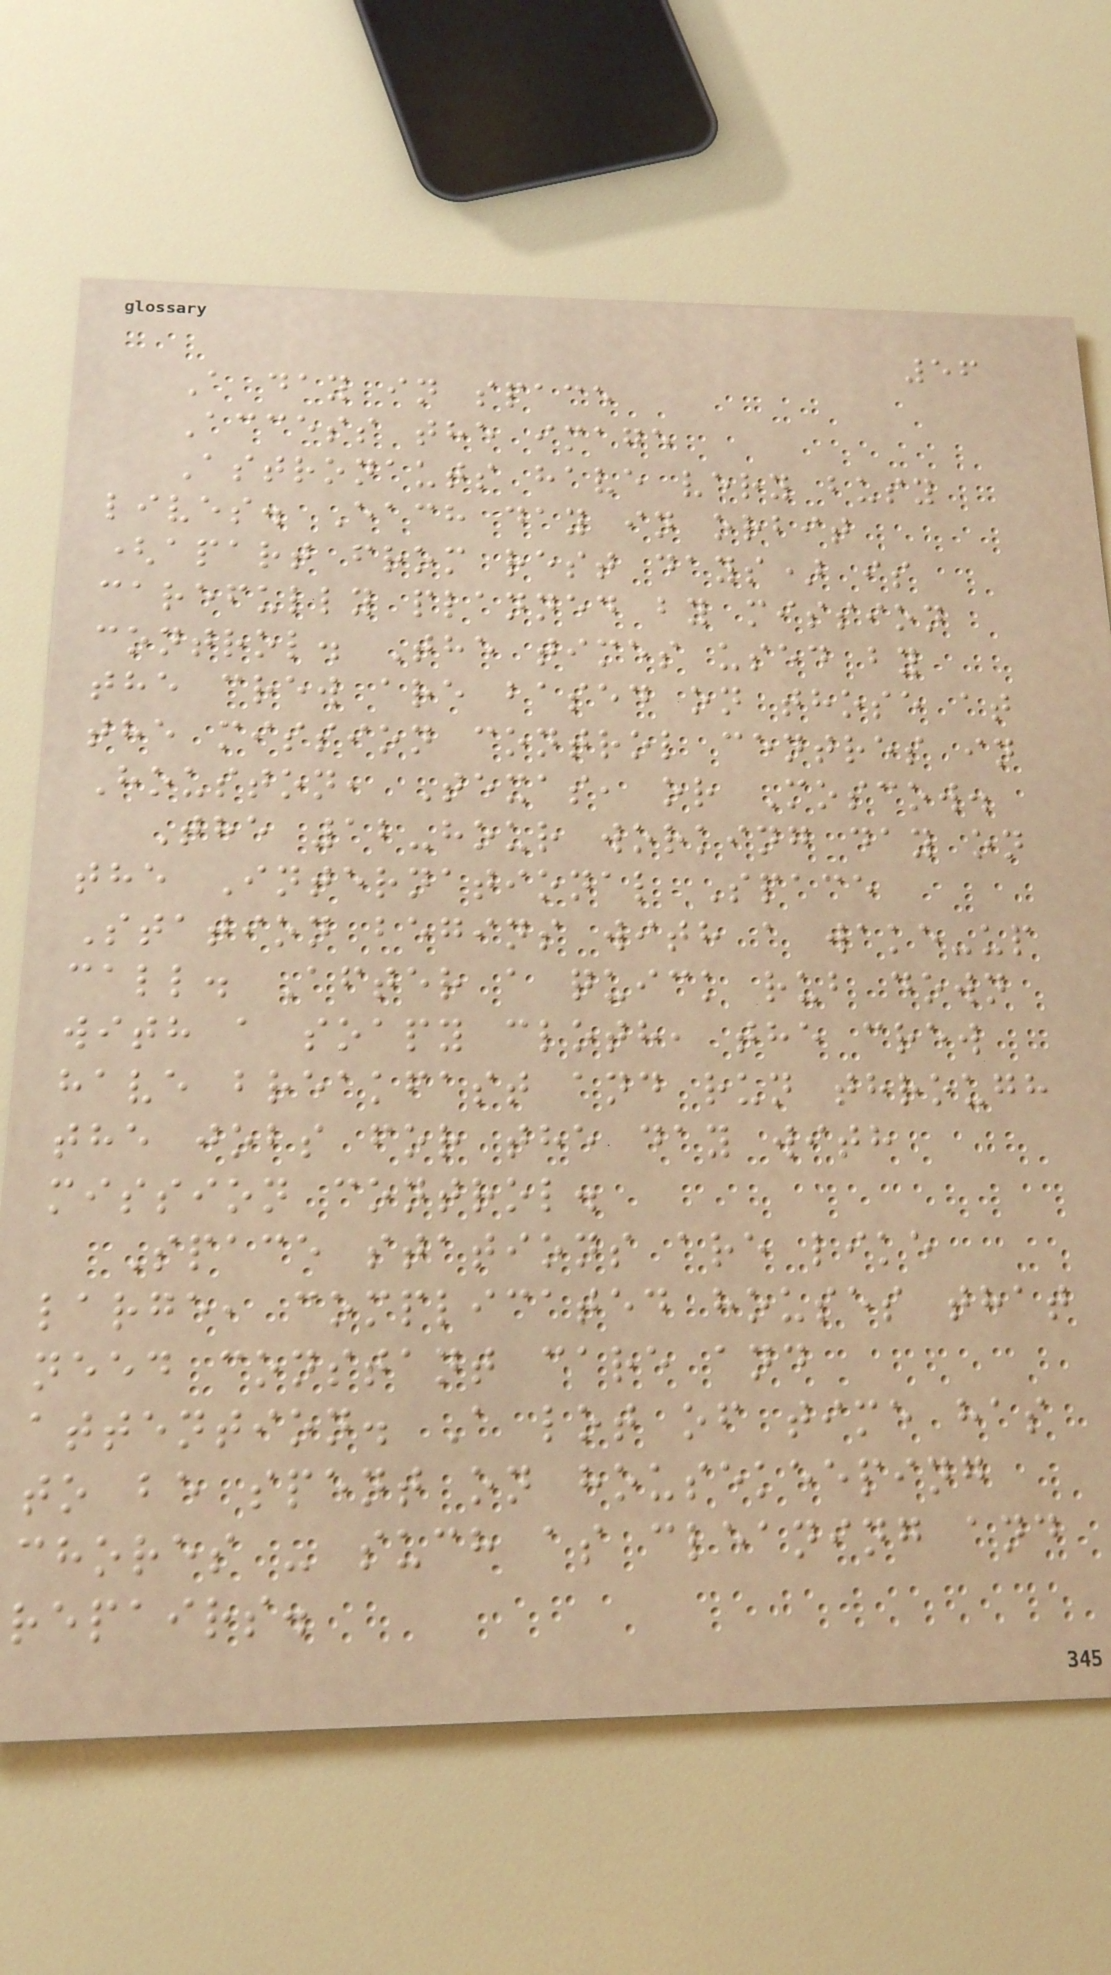56
A day in space
Access the image
Astronauts have very busy
lives. Each day in orbit
(apart from rest days) is
carefully planned by mission
control. The times used by
the crew are based on those at
the mission control centres in
Houston, Texas, or Moscow.
The 12-hour working day on
the International Space
Station begins with a wake-up
call. After a quick rub down
with a soapy cloth, the crew
have breakfast and run through
the jobs for the day with
mission control.
Space stations are like
large, complicated houses that
need constant care and
attention. A lot of time has
to be spent on housekeeping
chores - such as cleaning and
repairs.
